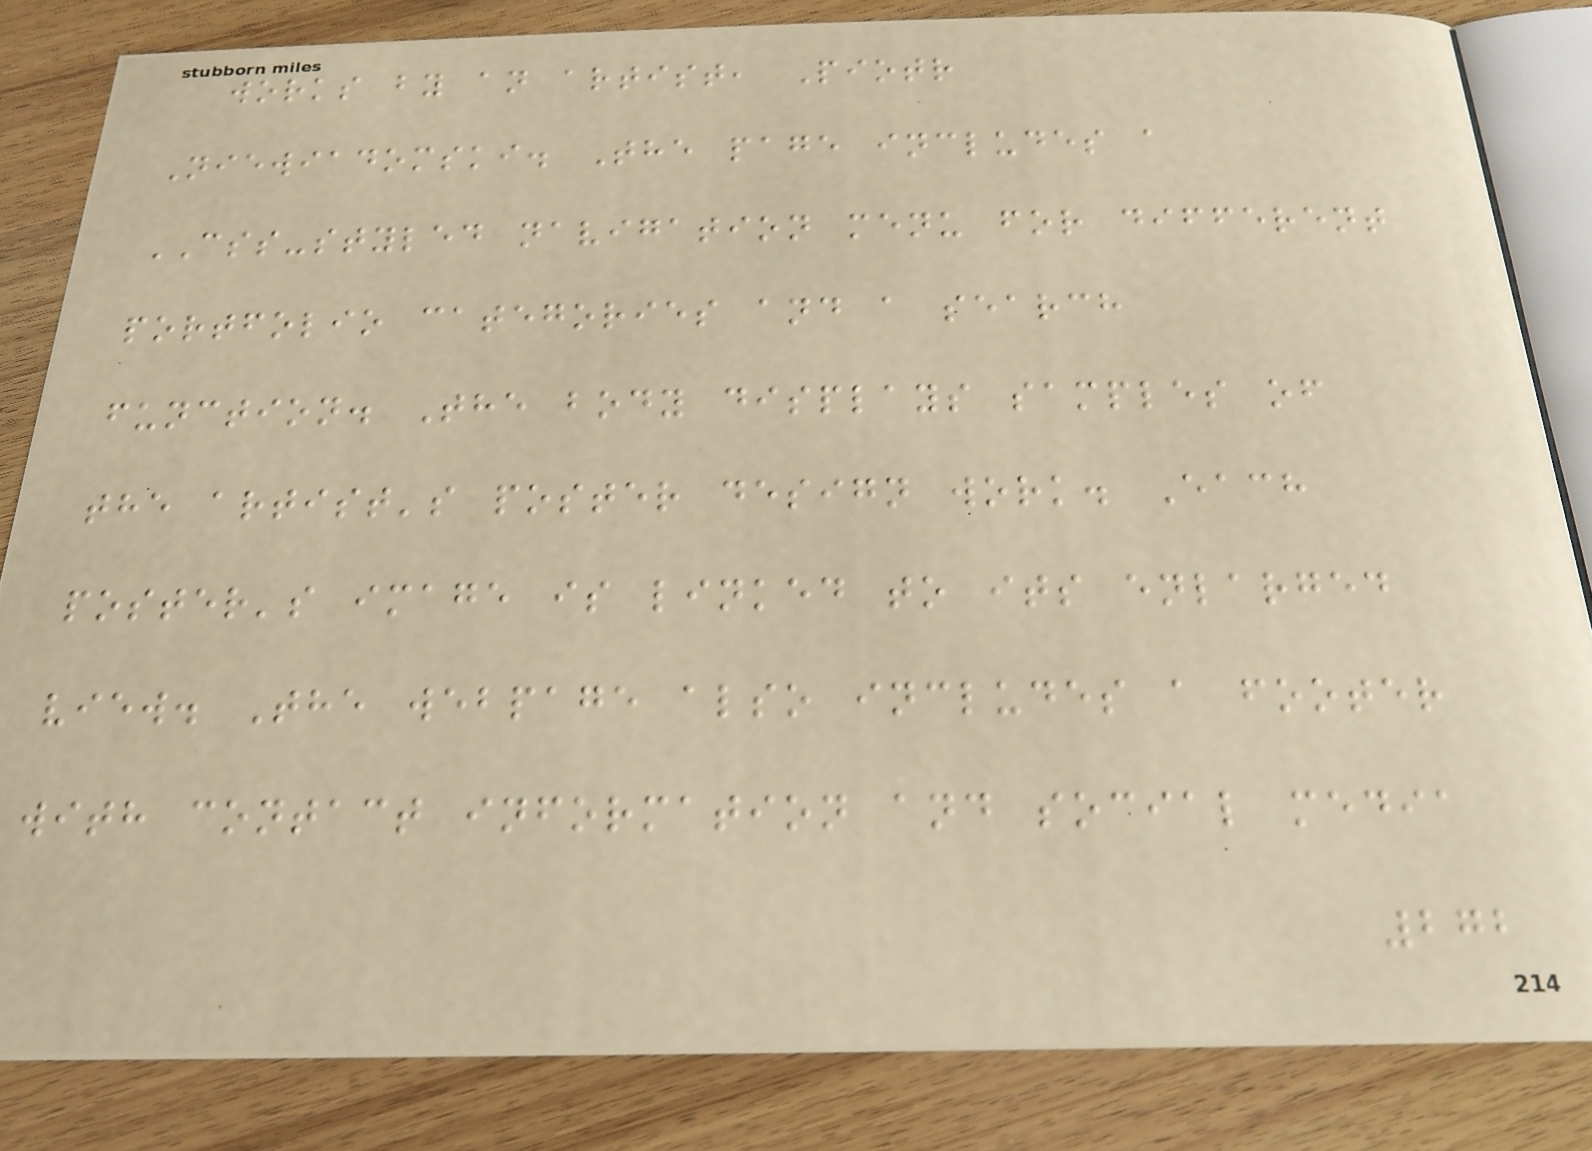works by an artist, Piotr
Niewiadomski. The page includes a
CSS-styled navigation menu for different
portfolio categories and a search
function. The body displays samples of
the artist's poster design work. Each
poster's image is linked to its enlarged
view. The webpage also includes a footer
with contact information and social media
272
